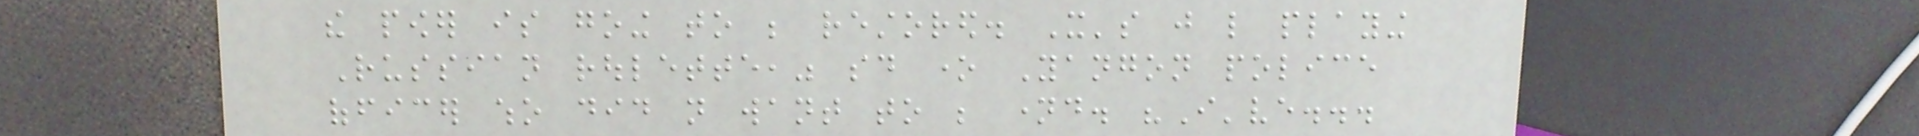the power is going to be restored. It's just like playing
Russian roulette," said one Yangon police
officer who did not want to be named. "I've...
